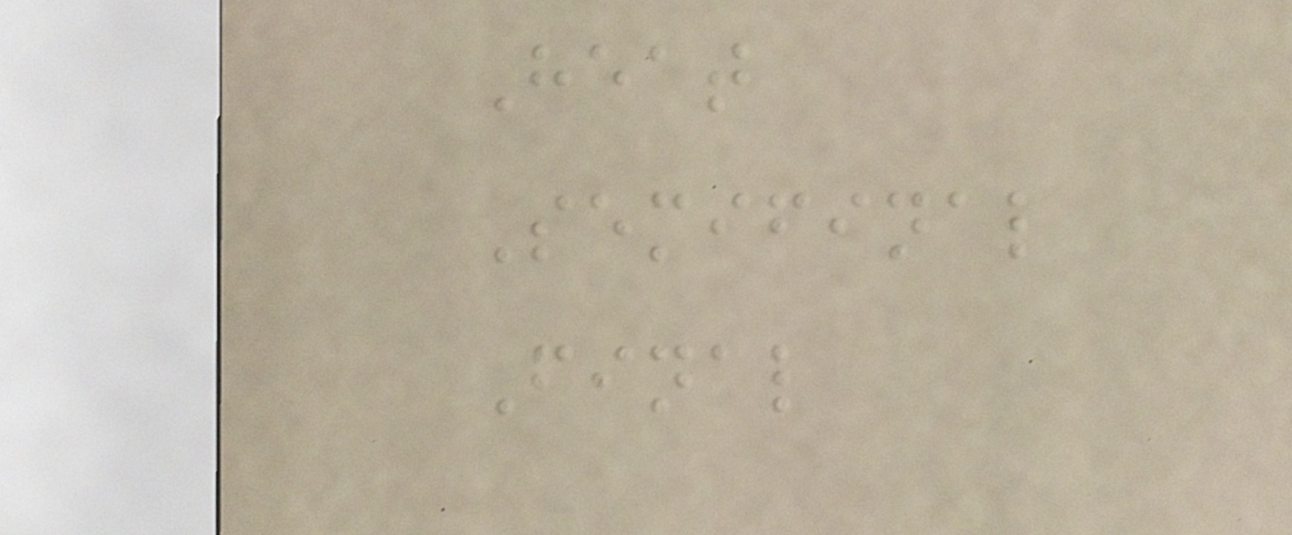Heat
Semifinal
Final
